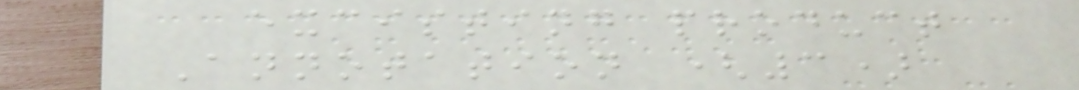excisting product
Annotation (3)
